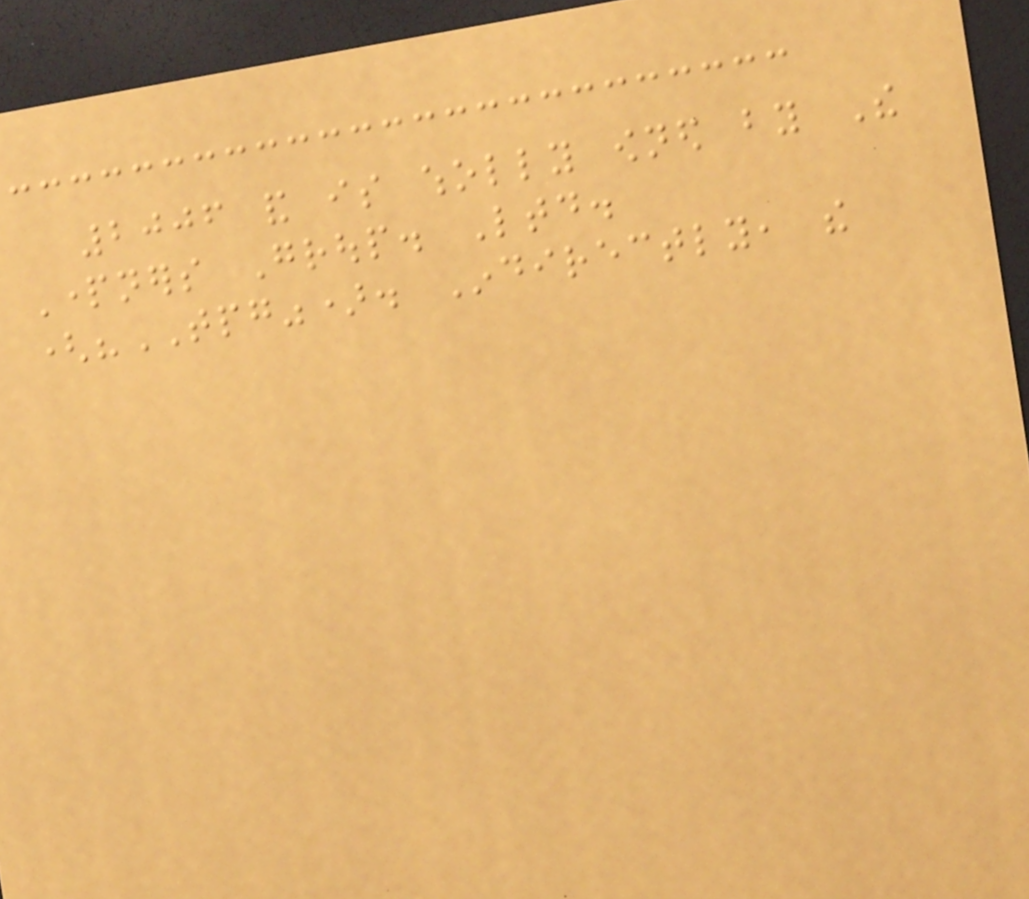2006 and is wholly owned by The
Partners Group. Ltd.
("TPG"). Indirectly, the
